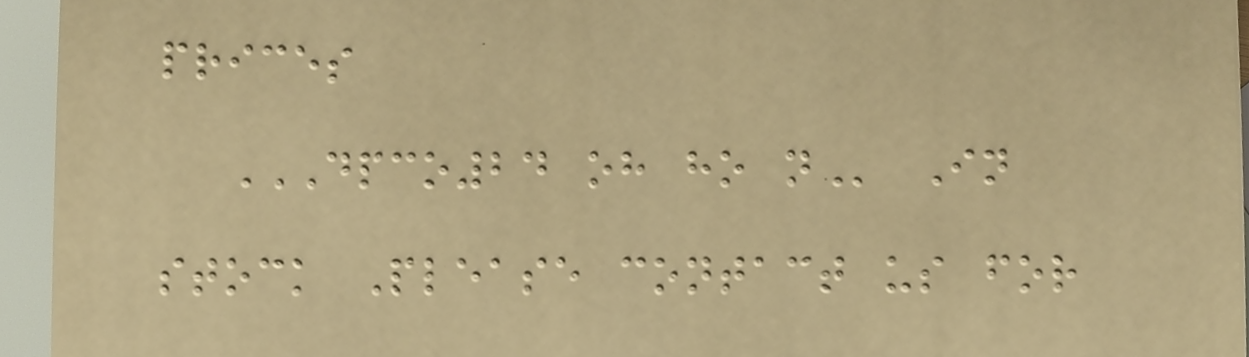prices
DPCO24 OH HO N In
stock Please contact us for
